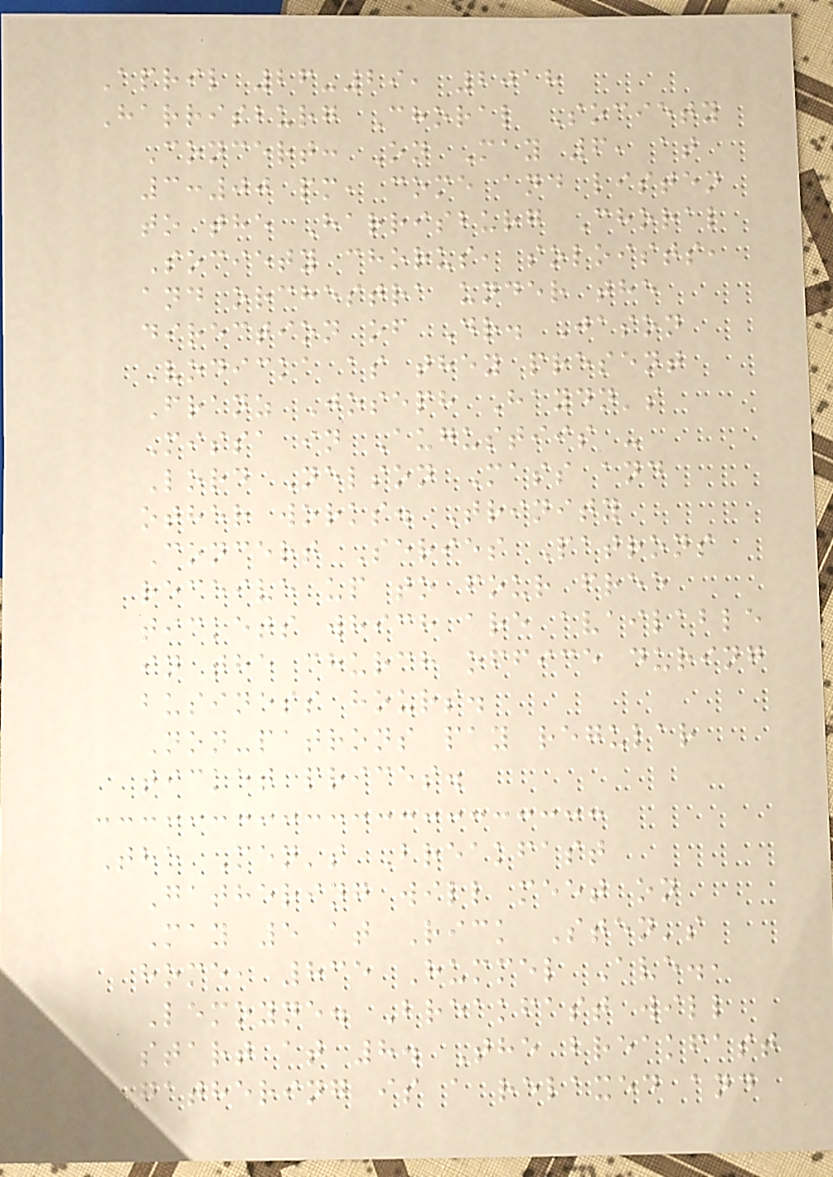April 26-29, 2018
Harrisburg Choral Society
Concert: On May 6, at
3:00 pm, come and listen
to the Harrisburg Choral
Society chorus, soloists,
and orchestra under the
direction of Dr. Jason
Vodicka as they present
Franz Joseph Haydn's
Missa in Augustiis -
Lord Nelson Mass and
other works. Trinity
Concert Series Patrons
receive up to four free
tickets which are available
in the church office during
business hours.
Non-patrons pay regular
ticket prices.
The Men's Breakfast
Gathering will meet on
May 5 at Rick Sten's
home, 835 Hummel Ave.,
Lemoyne. Breakfast will
start at 8. The breakfast
gathering is a relaxed and
